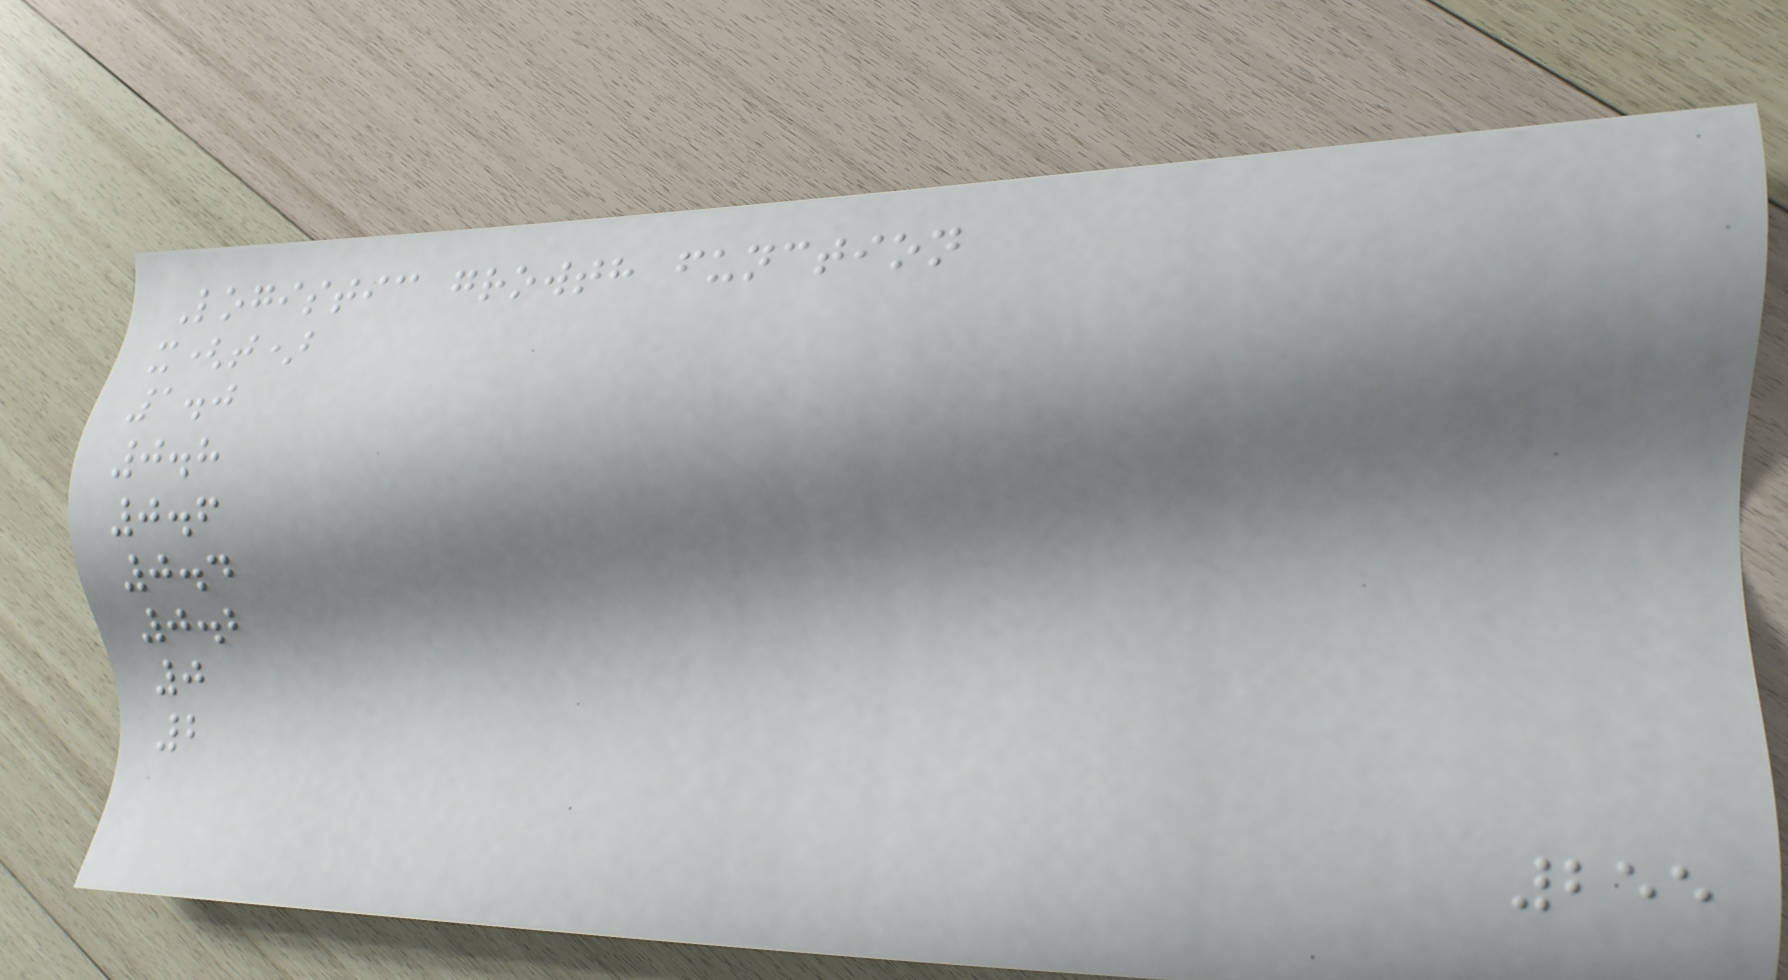Logistic growth function
x(t)
1.0
0.8
0.6
0.4
0.2
0
2
255
